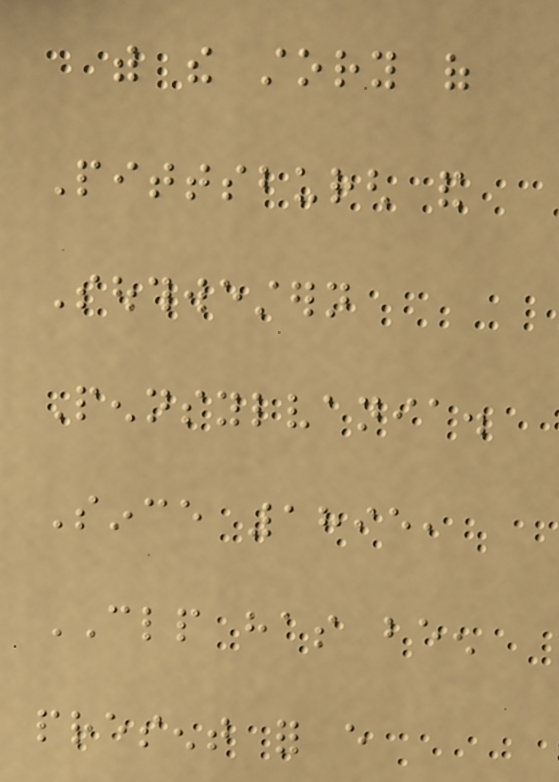with the story of
Pittsburgh and
Southwestern
Pennsylvania.
Since 1895,
CLP has been
present for every
